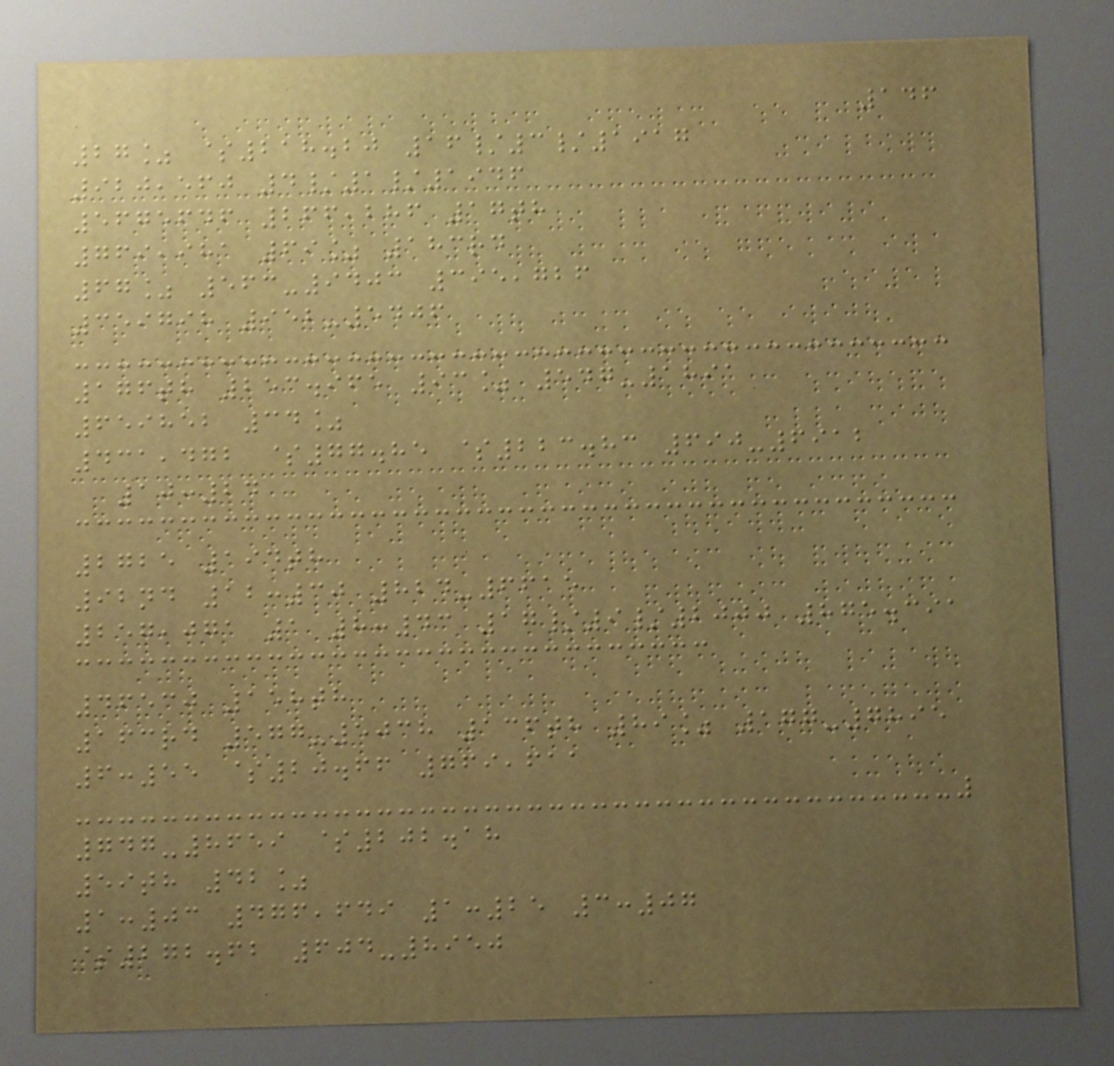146
27% $218.20 16/3/1917
920,560 4/1/1946
5675646 266,286 17th
769,981 69% 183rd
67% 563-9403 395,726
359798 952-5406
176th 253.965 93% 547-1891
659852 34%
431,472 $77.85 $223.83 690-6912
10:24
2725 194th
92nd 12:30 824-6615
257,071 1 8:43 17/9/2000 875.391
46530 158th
163rd 577-5038 136th 89% 177-7895
6:55 $20.66 769,611
747-8659 $202.18
59th 42%
1:03 476,649 1:25 3:07
$272.62 604-8950
